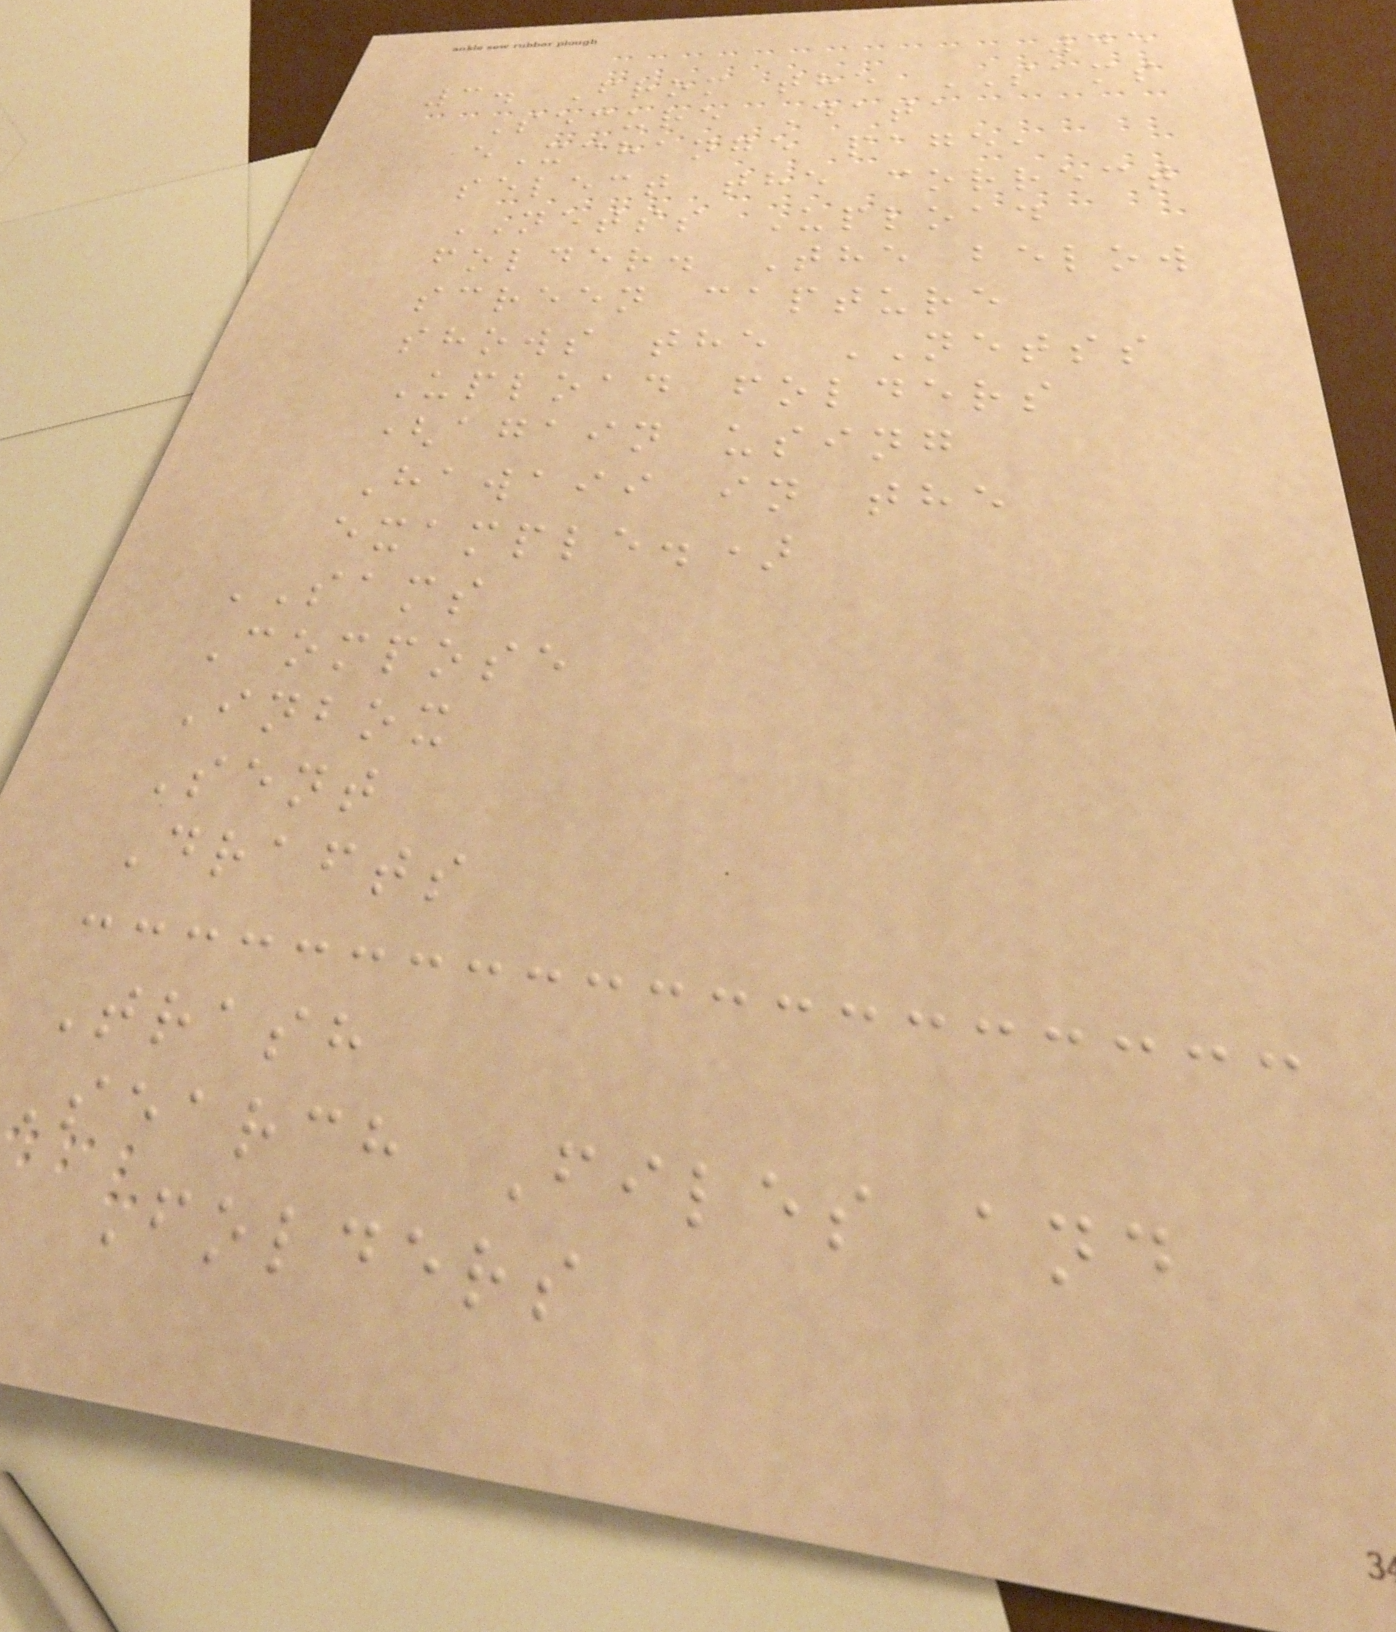45
3. From the SAMS
Secure Data
eXchange page,
select the correct
NETSS Upload
folder. The below
screen capture
shows the NETSS
Upload folders
(again using
Hawaii in the
example.)
SAMS
Compose
Inbox
Sent
Drafts
Trash
Search Files and
Folders
